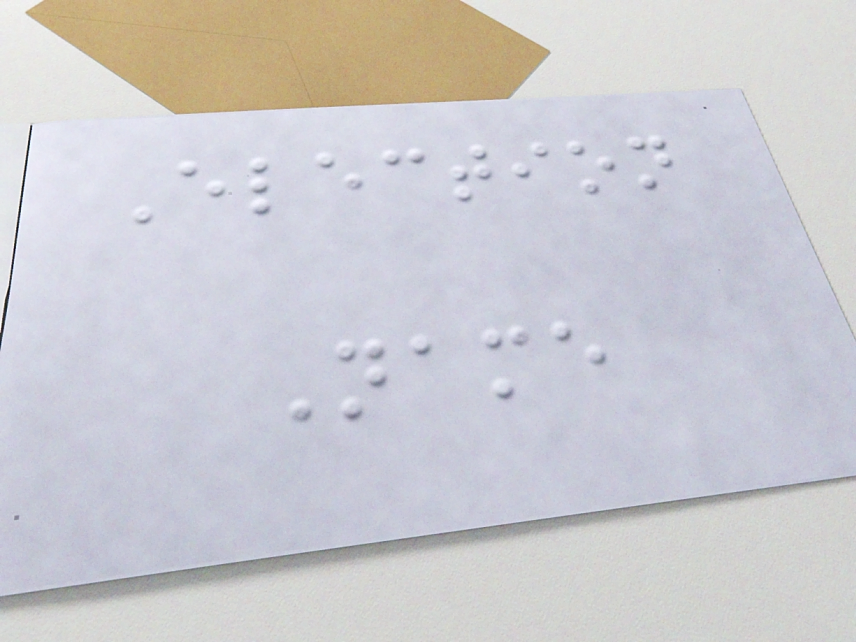Election
Name
